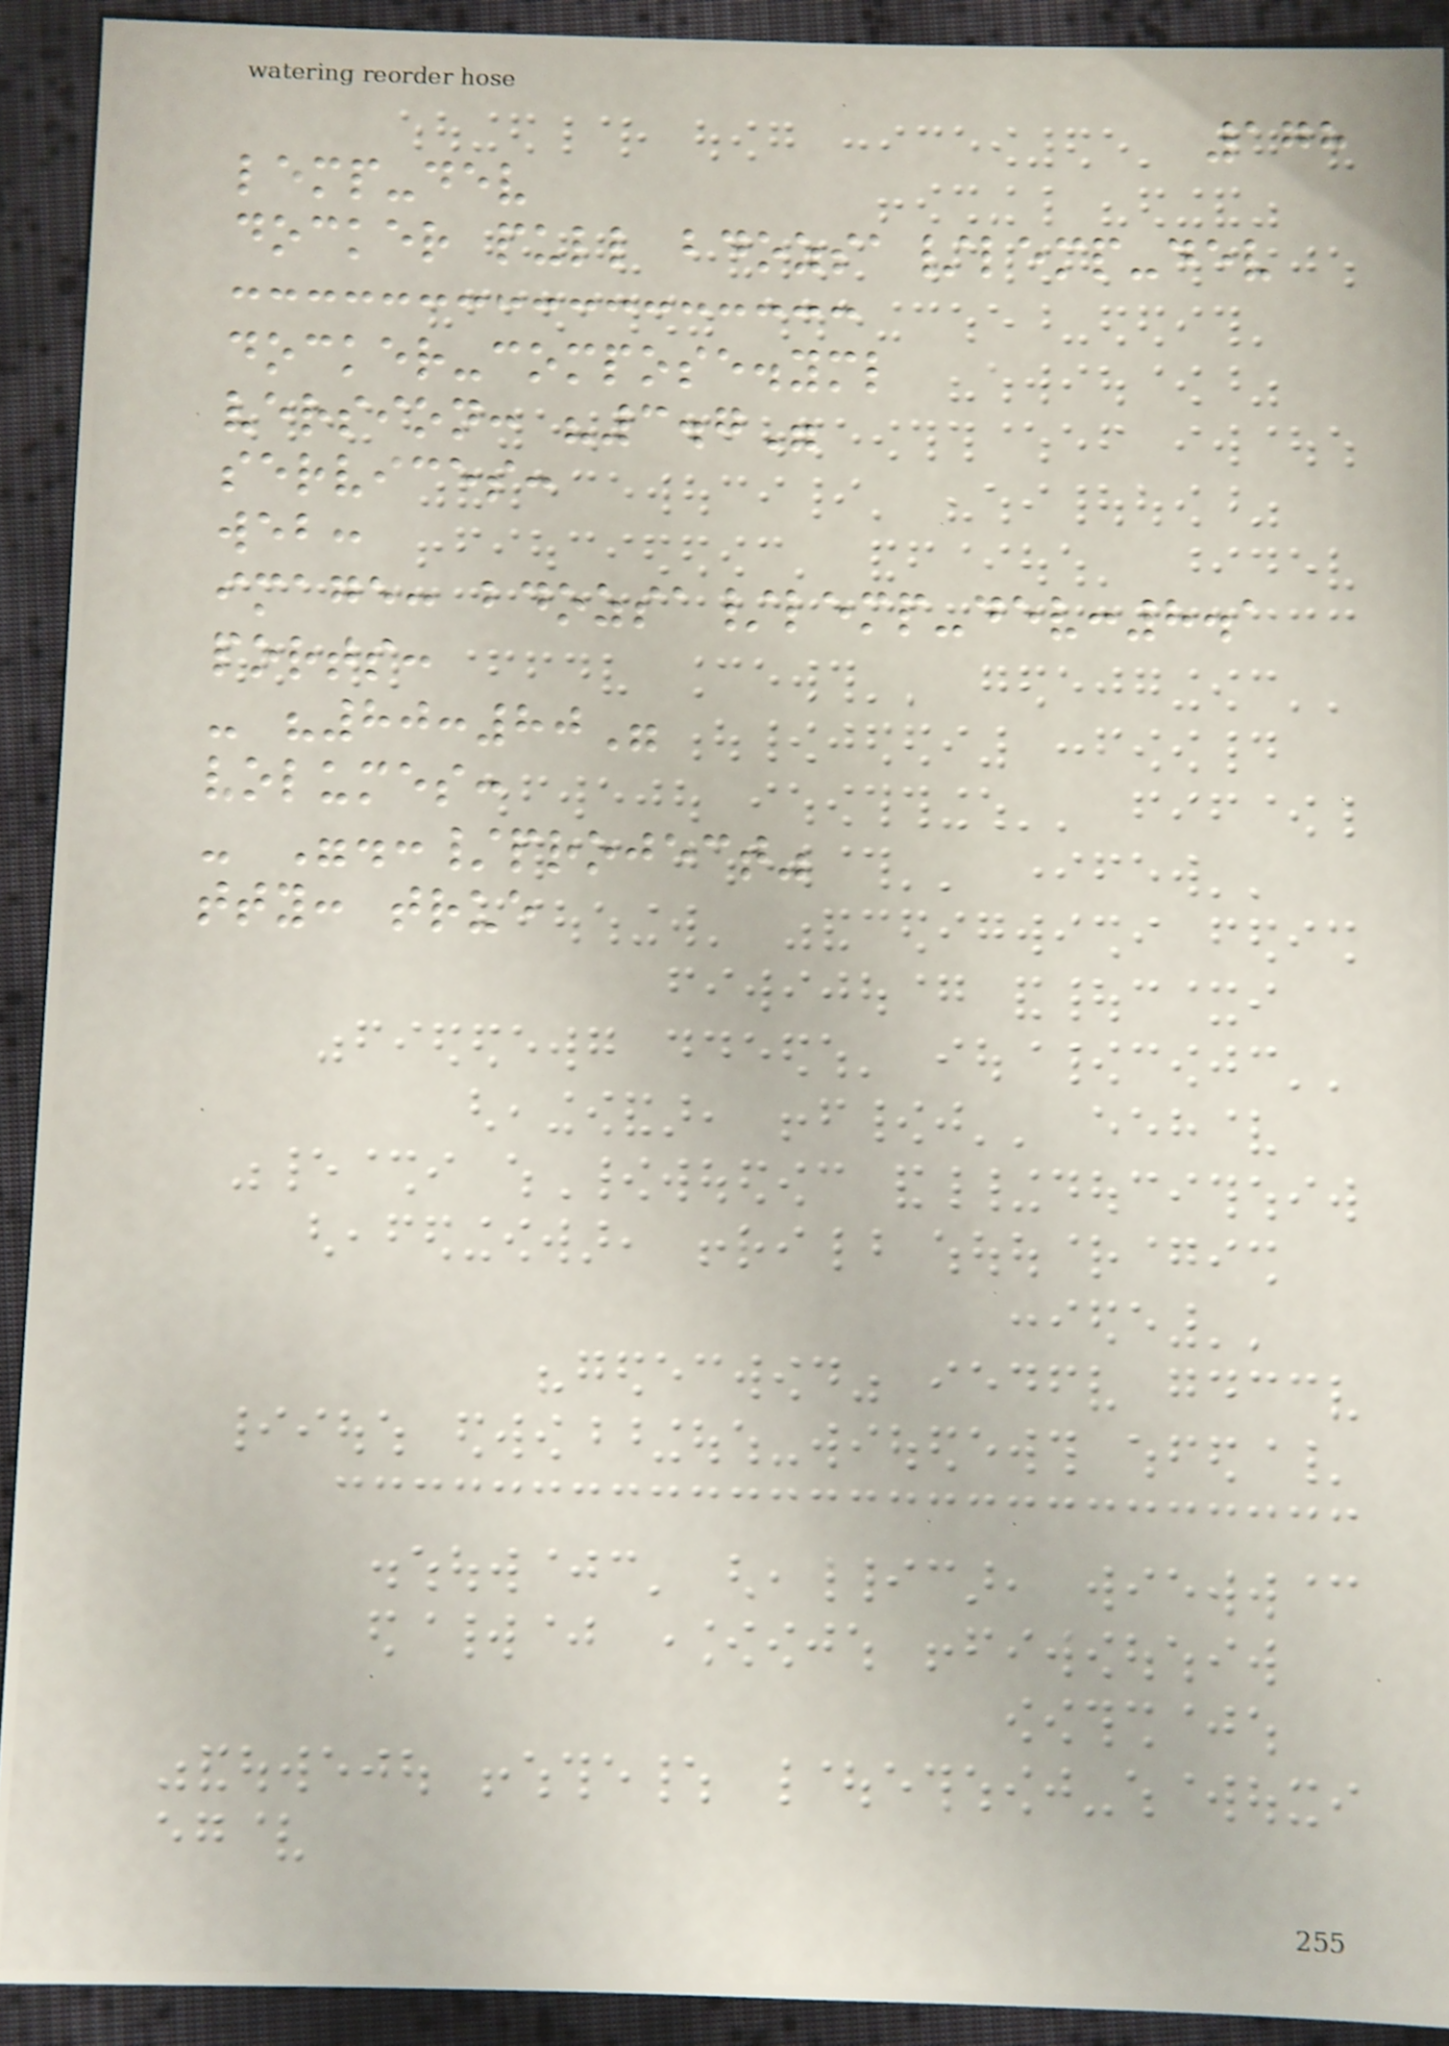178
lemp-dev
docker pull bdozsa/lemp-dev
docker-compose.yml
version: "3.7"
services:
web:
image: bdozsa/lemp-dev:8.1
ports:
- "80:80"
volumes:
- ".:/project"
tty: true
